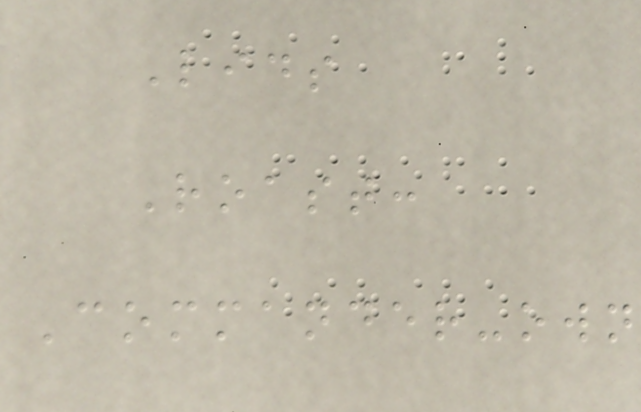Lids
Roast:
Commander-own
